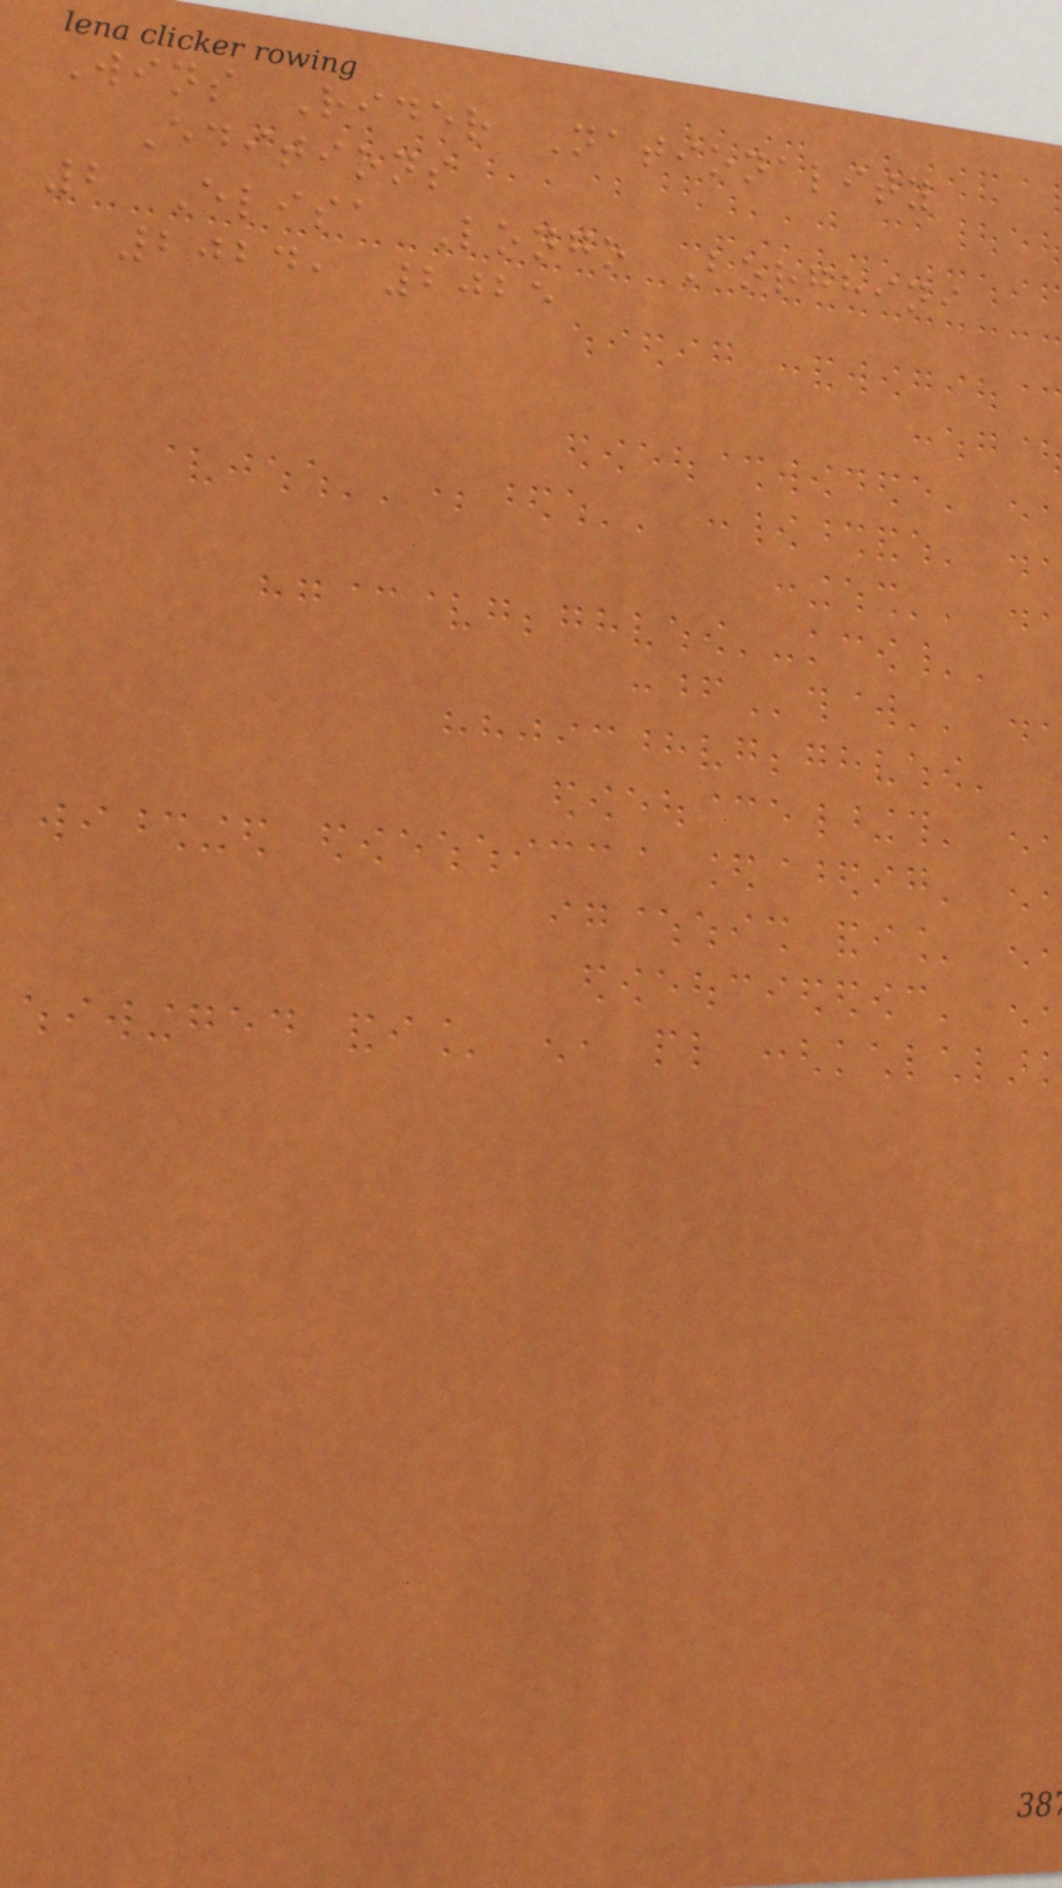Wins Rider Nationality
Editions
2 Elisa Longo Borghini
2024, 2025
